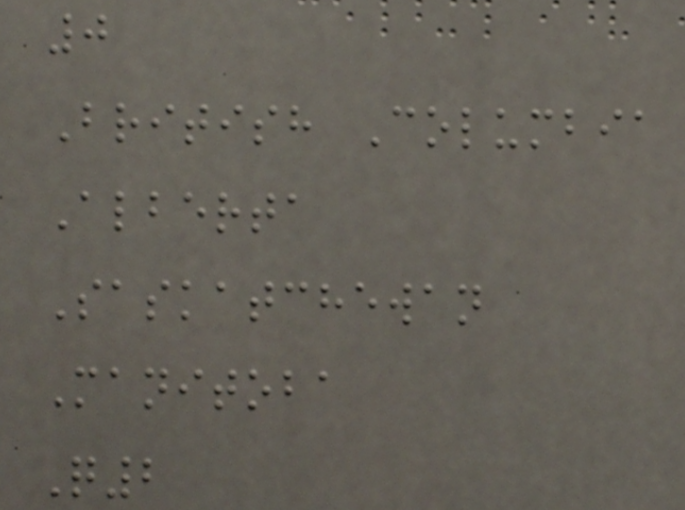0
British Columbia
Alberta
Saskatchewan
Manitoba
Q2
